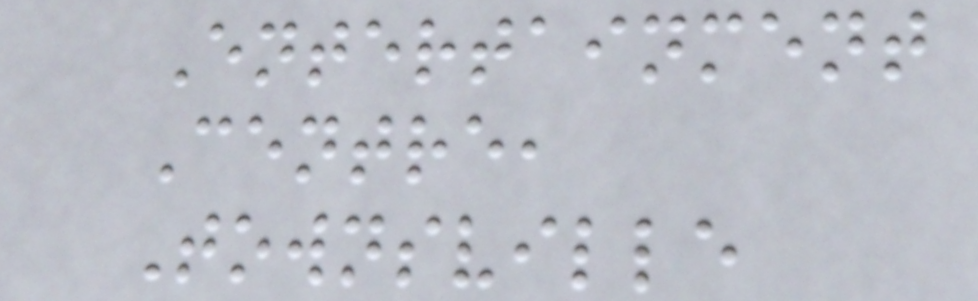Entertainment
Centre,
Townsville
